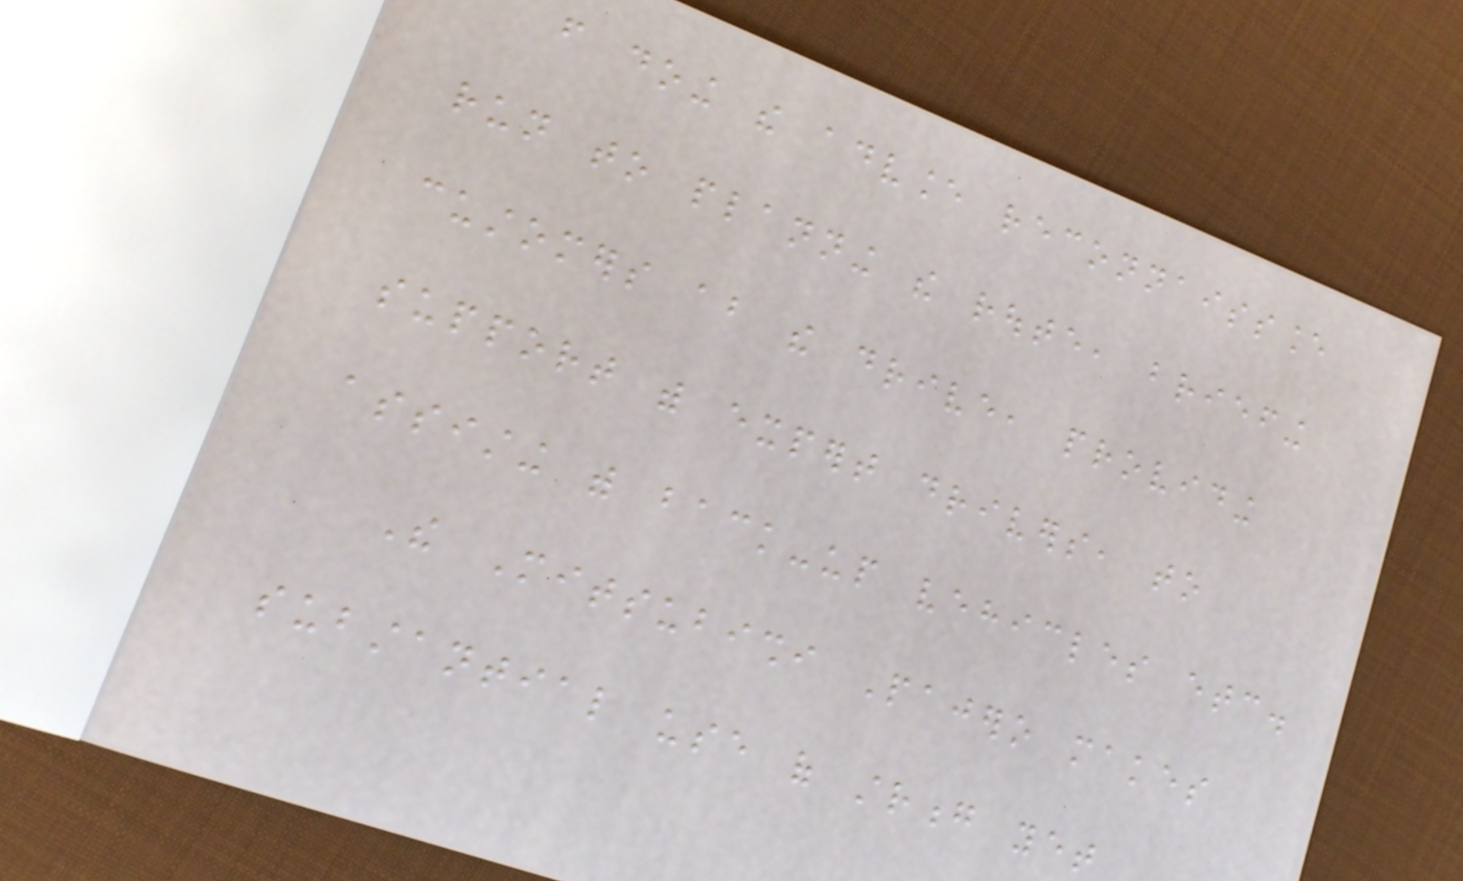from doing the advance reconnaissance
run to planning the route, briefing
customers about the drive, providing
support with expert drivers, to
assisting with back-up vehicles etc.
The Mitsubishi Pajero makes
substantial use of strong yet
